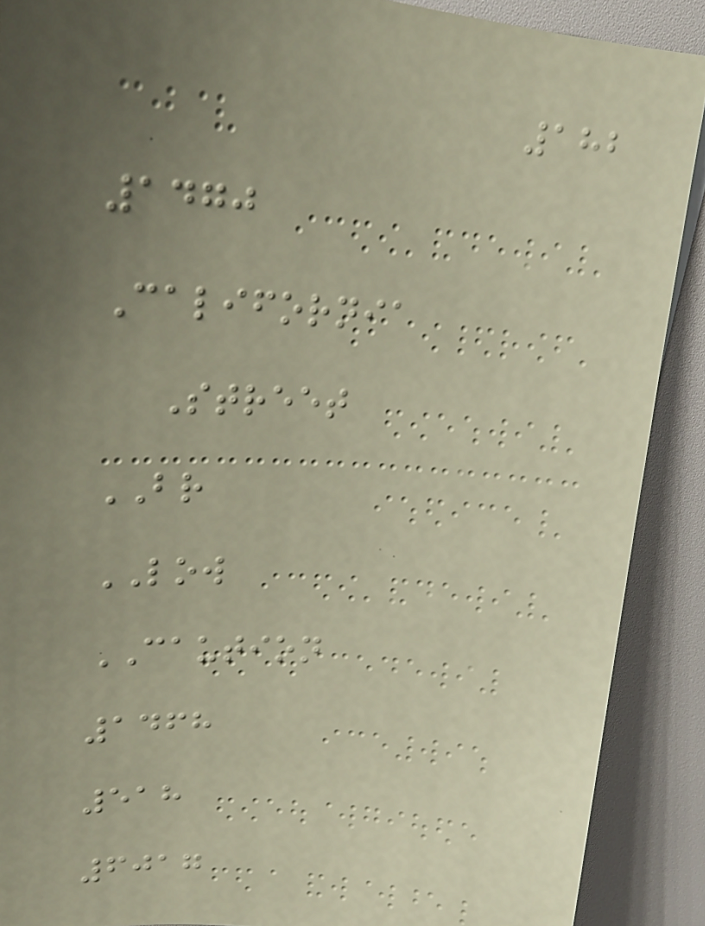182
1470
California
Street
BR
LOW
CAUTION
1468
518
6017
